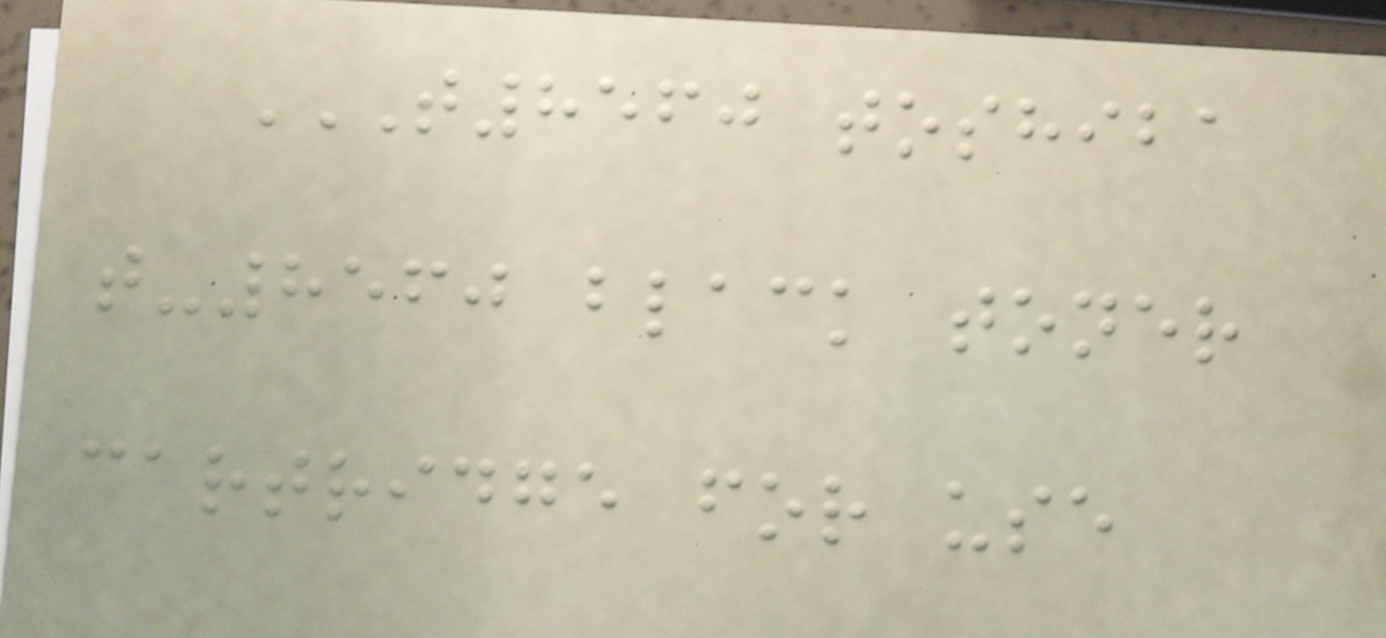T8560 TOSHIBA
T-8560 BLACK TONER
CARTRIDGE FOR USE
